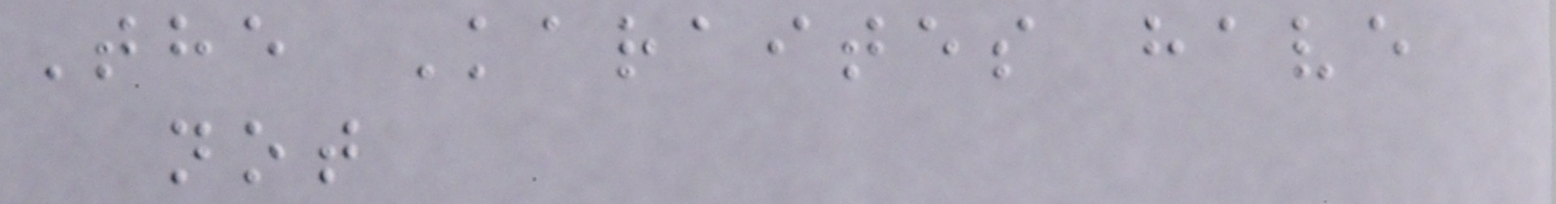The Karaites have
not
